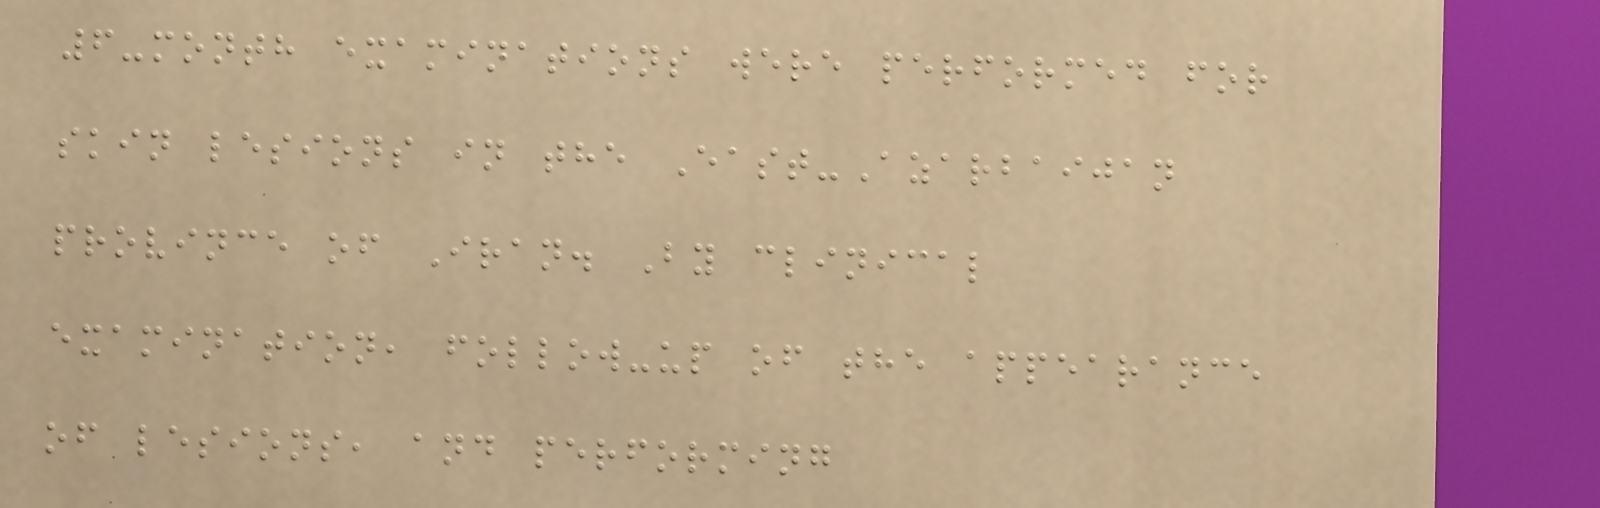6-month examinations were performed for
skin lesions in the East-Azarbaijan
province of Iran. By clinical
examination, follow-up of the appearance
of lesions, and performing
